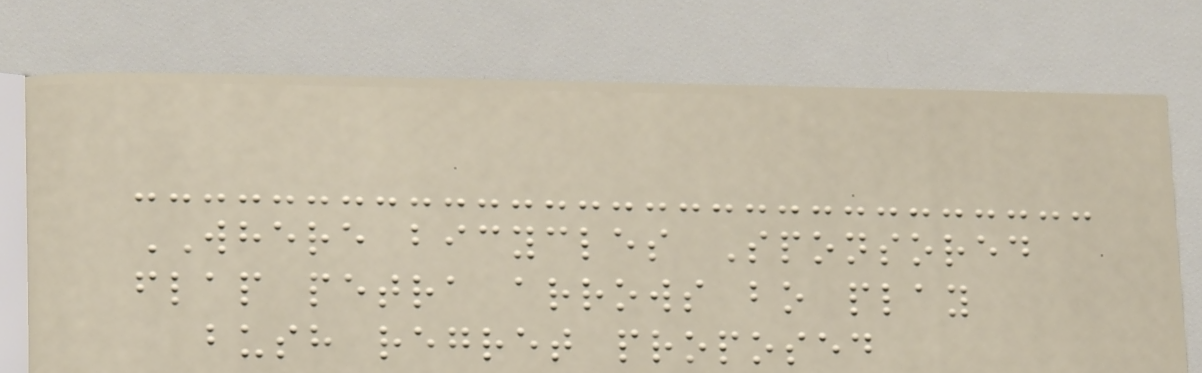WHERE bicycles Sponsored
flap petra arrows bo play
bush regret proposed
